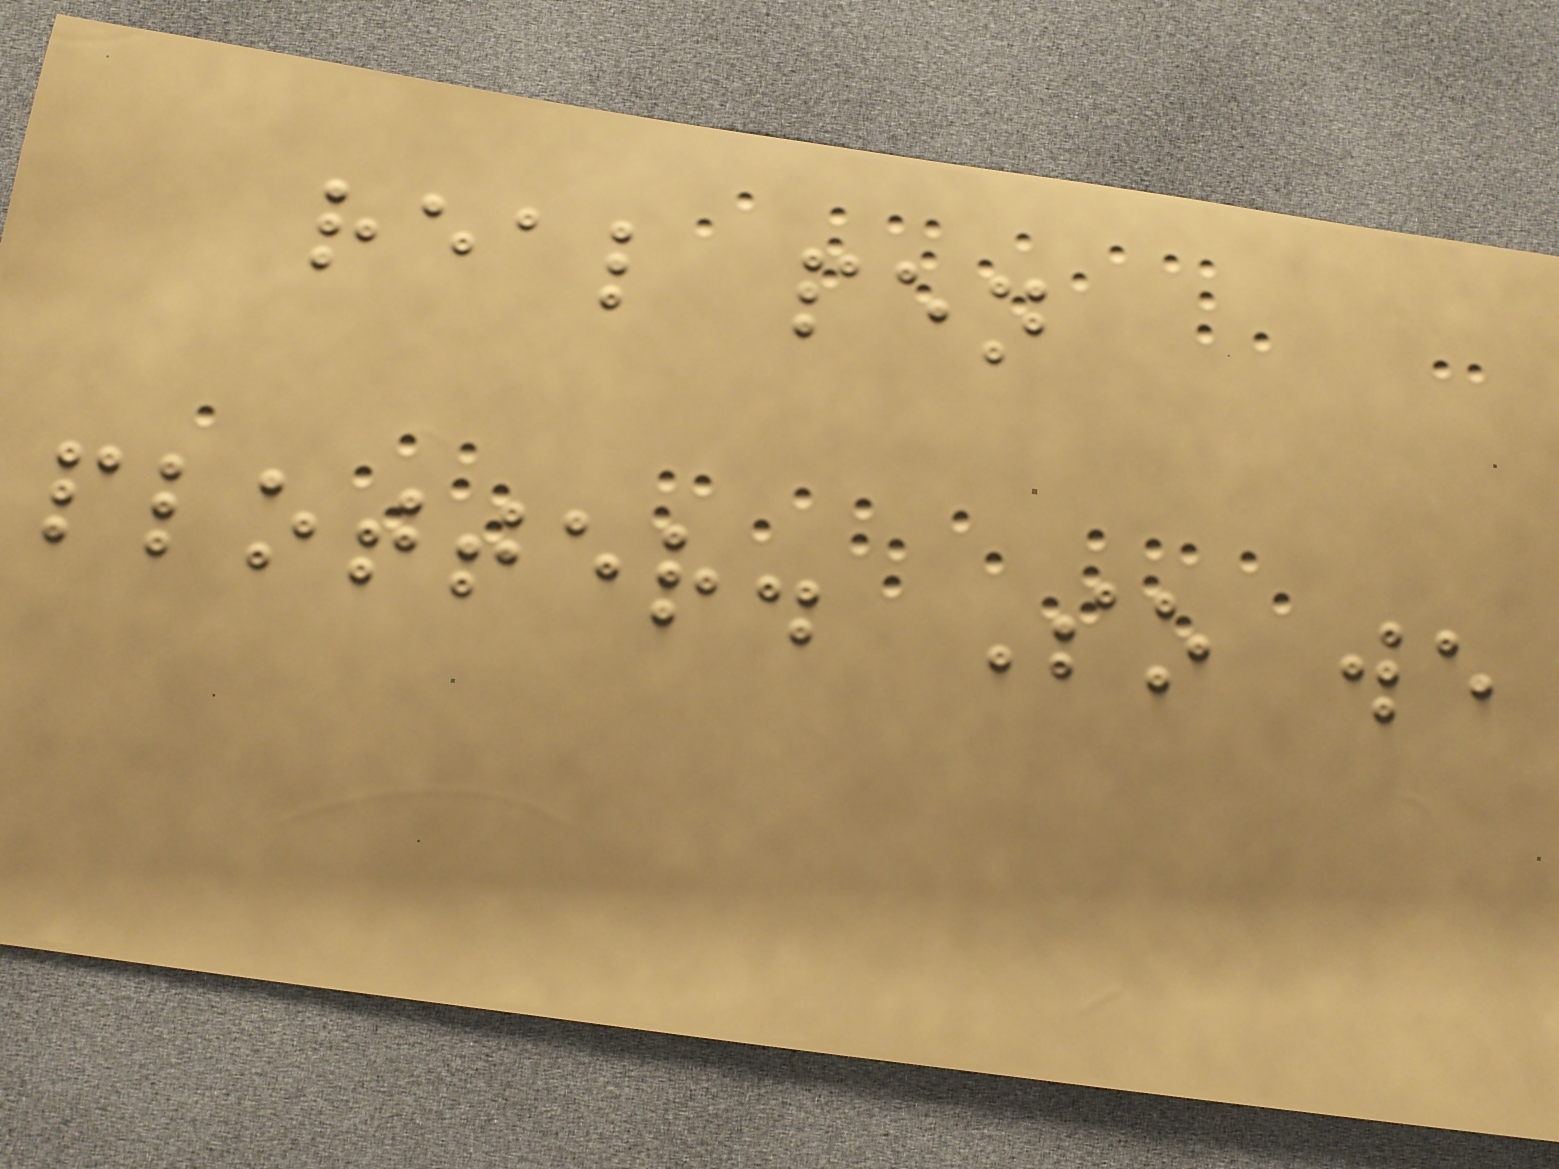real pen
plotter. So we
